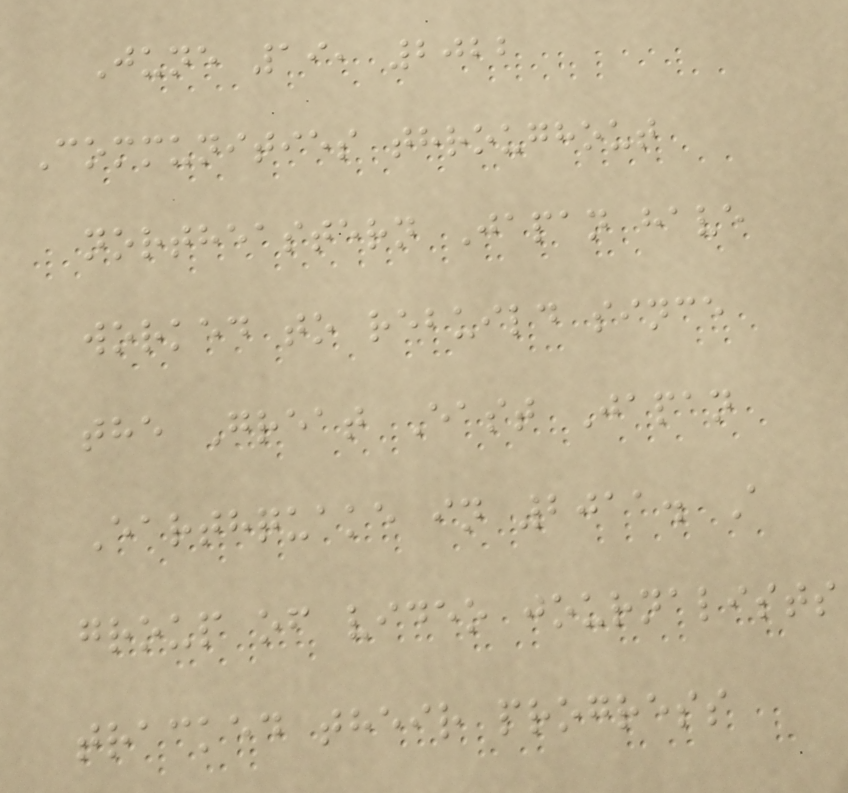June 19, 2022
Communities throughout
northeastern Japan have
worked to rebuild since
the Great East Japan
Earthquake in 2011. A
group of video journalists
tracked their progress
